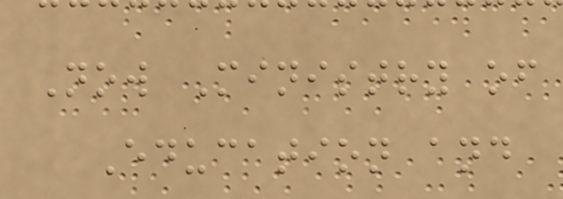Now Ministry of
Education and
